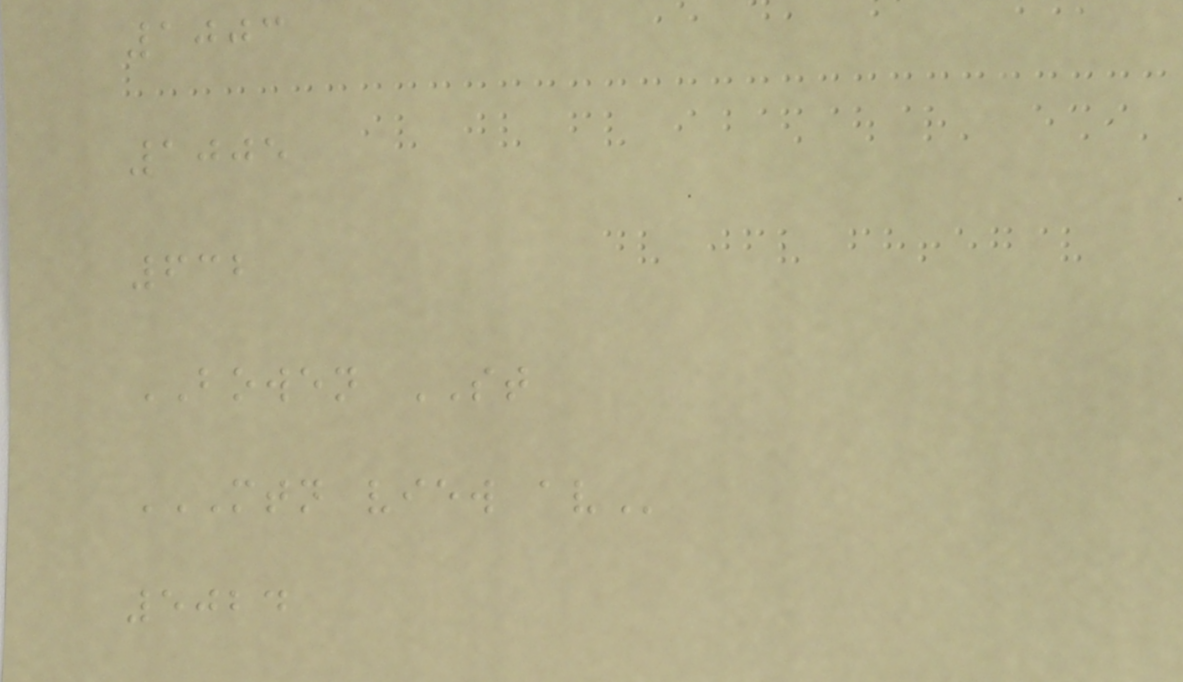1003
1005
632
BOWEN ST
MTN VIEW AV
5024
